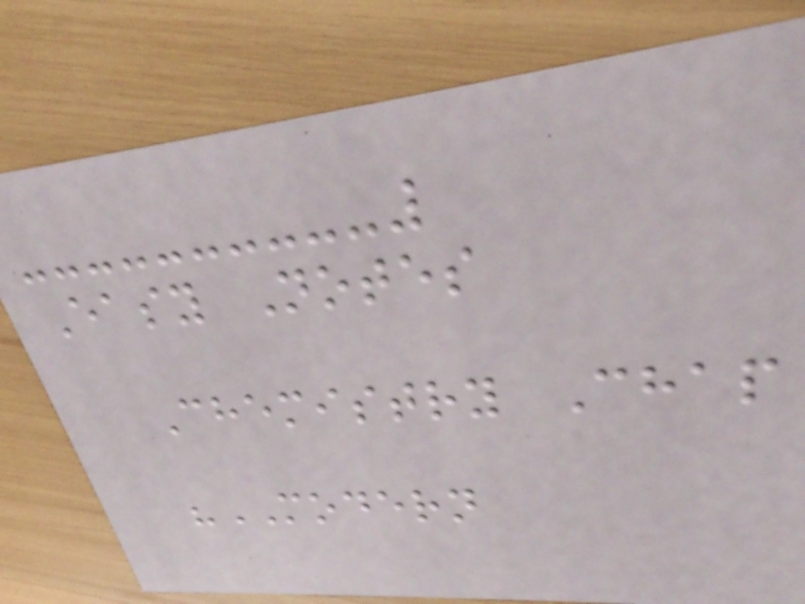Easy Notes
Chemistry Chap
"MODERN
